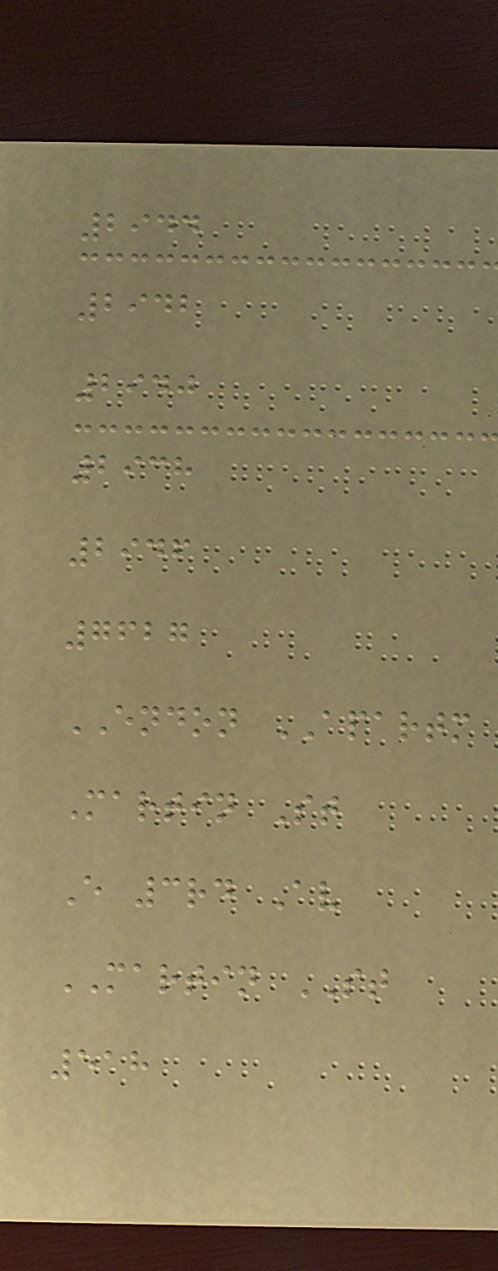2944
2942
2940
2938
2946
7627
ENDON APARTM
Martin St
E 3rd Av
MARTIN ST
518
